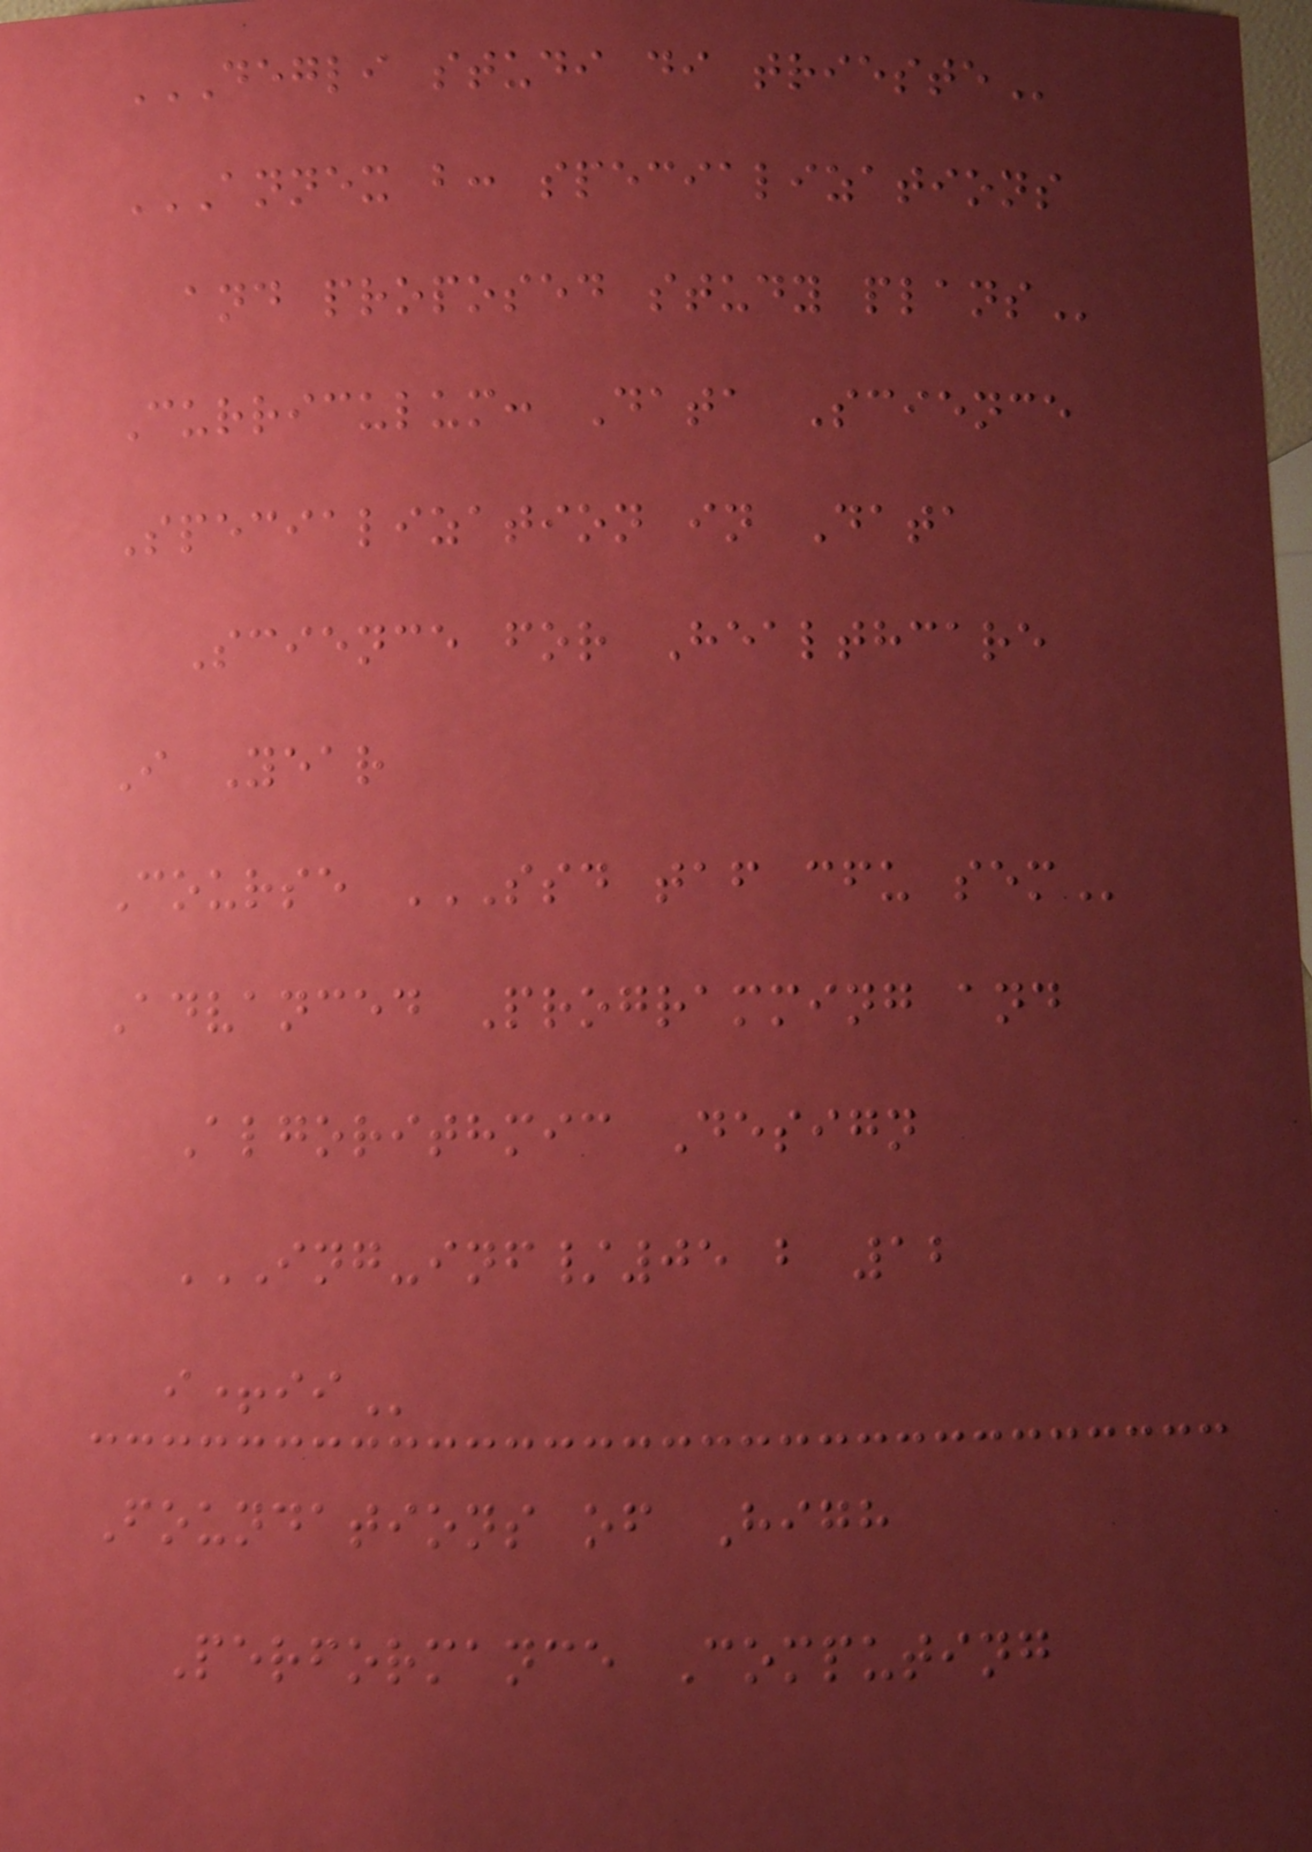DEGLI STUDI DI TRIESTE
ANNEX B: SPECIALIZATIONS
AND PROPOSED STUDY PLANS
Curriculum: Data Science
Specialization in Data
Science for Healthcare
I Year
Course SSD TAF CFU SEM
Advanced Programming and
Algorithmic Design
ING-INF/05 B 12
I+II
Foundations of High
Performance Computing
